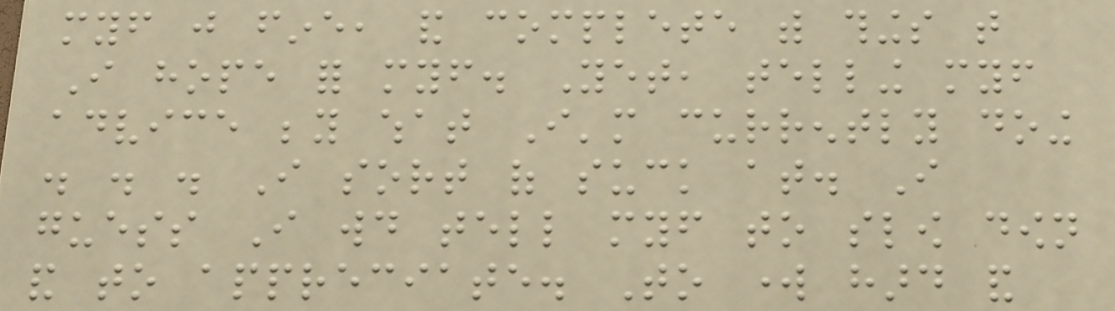myself just fine, and complete with things that
I hope for myself. Yet, telling myself
advice beyond what I'm currently doing
. . . I sort of suck at. I
guess I would tell myself to slow down
and to appreciate. To work hard and
